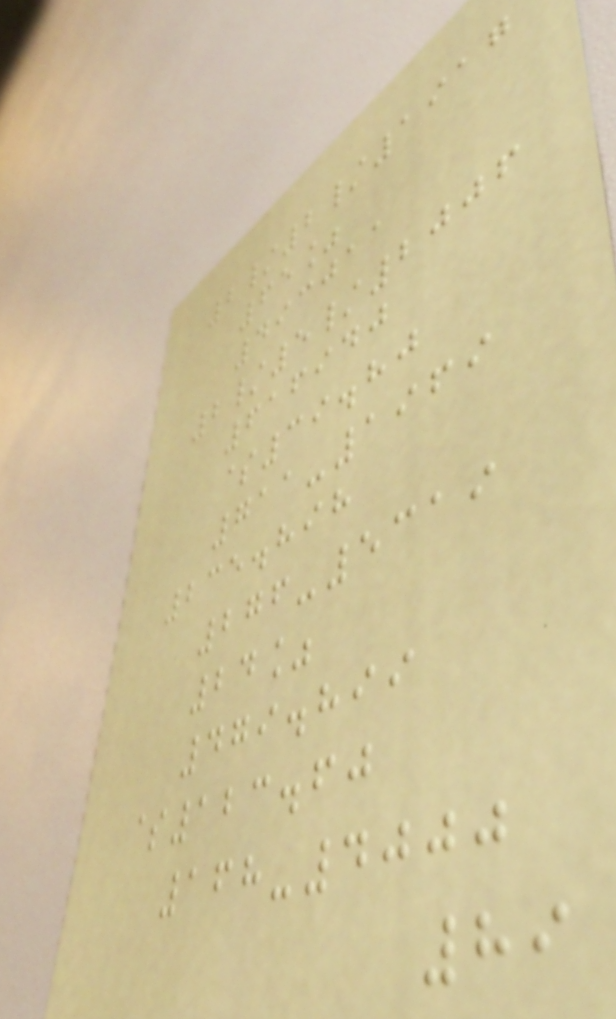2/2/1917
65%
493011
2/5/2006
616940
$39.80
711-1969
235.898
276-5319
24%
479.899
$123.60
168-4000
89
